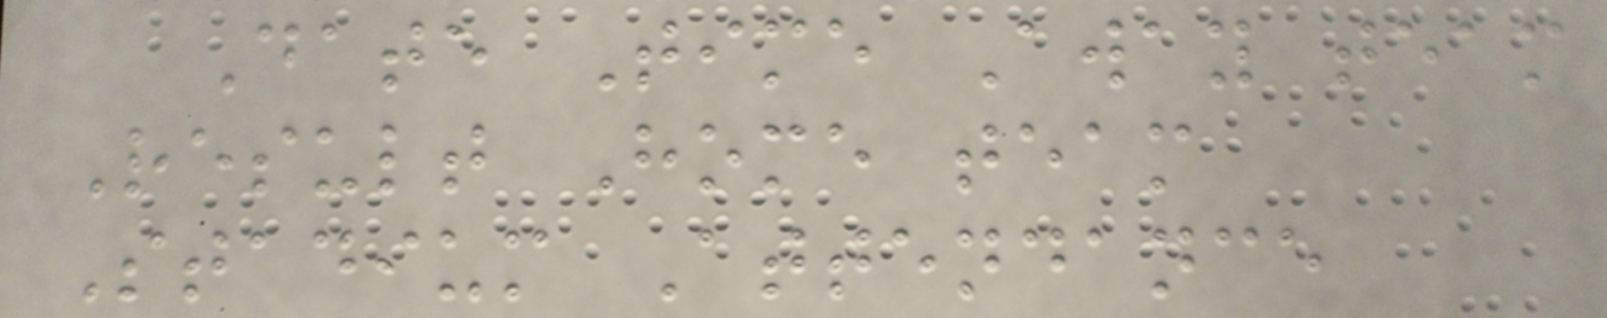Date Time Away team
Result Home team
Stadium Attendance
